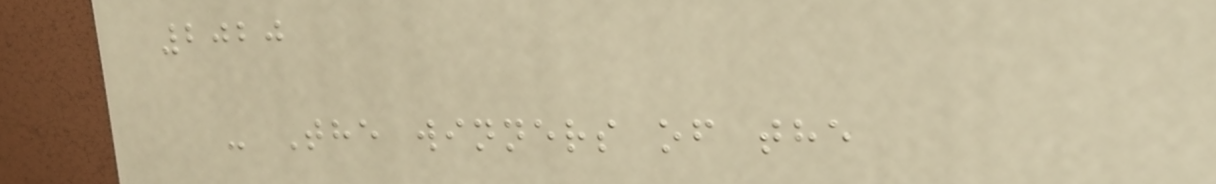2020
- The winners of the
